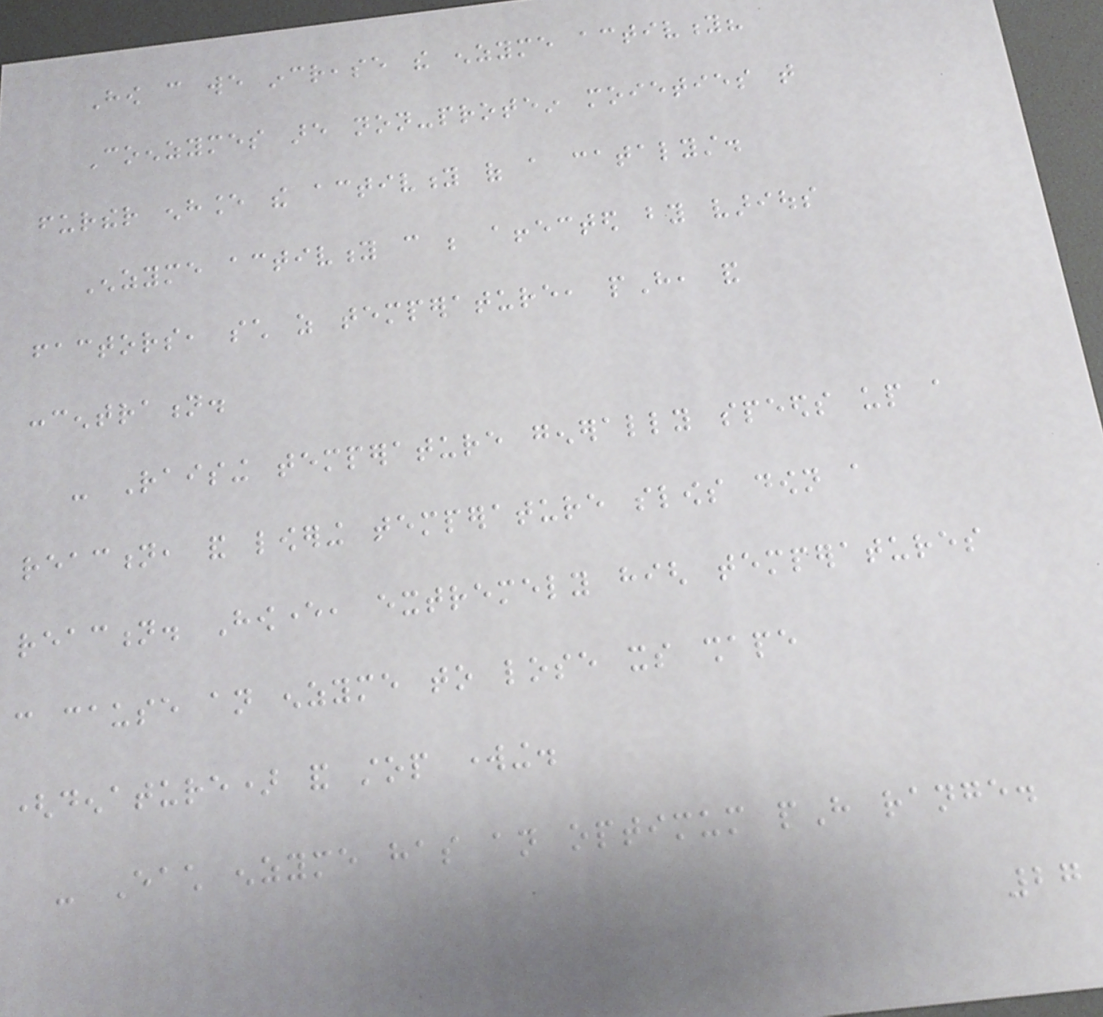How can we increase the enzyme activity?
Coenzymes are non-protein moieties that
further enhance the activity of a catalyst.
Enzyme activity can be affected by various
factors, such as temperature, pH, and
concentration.
- Raising temperature generally speeds up a
reaction, and lowering temperature slows down a
reaction. However, extremely high temperatures
can cause an enzyme to lose its shape
(denature) and stop working.
- Each enzyme has an optimum pH range.
27
